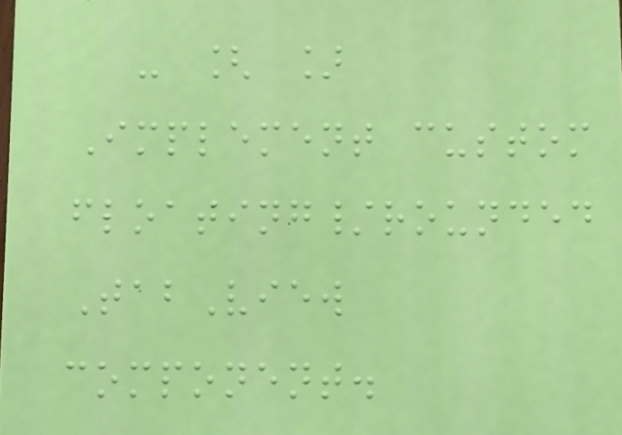- [ ]
Implement custom
floating/rounded
TabView
component.
